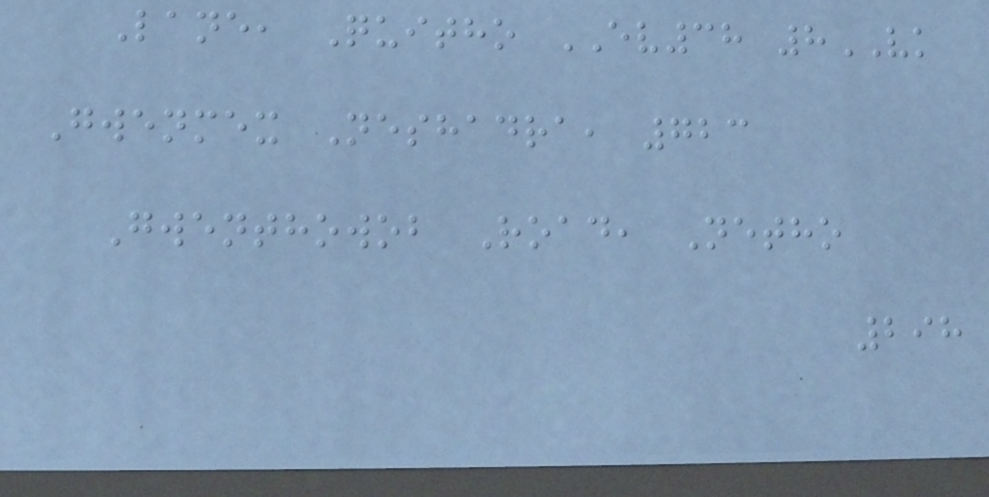Lane, Quitho EV38 8VK
Gwenmex Neshadra, 723
Gwenthowob Road, Netho
298
